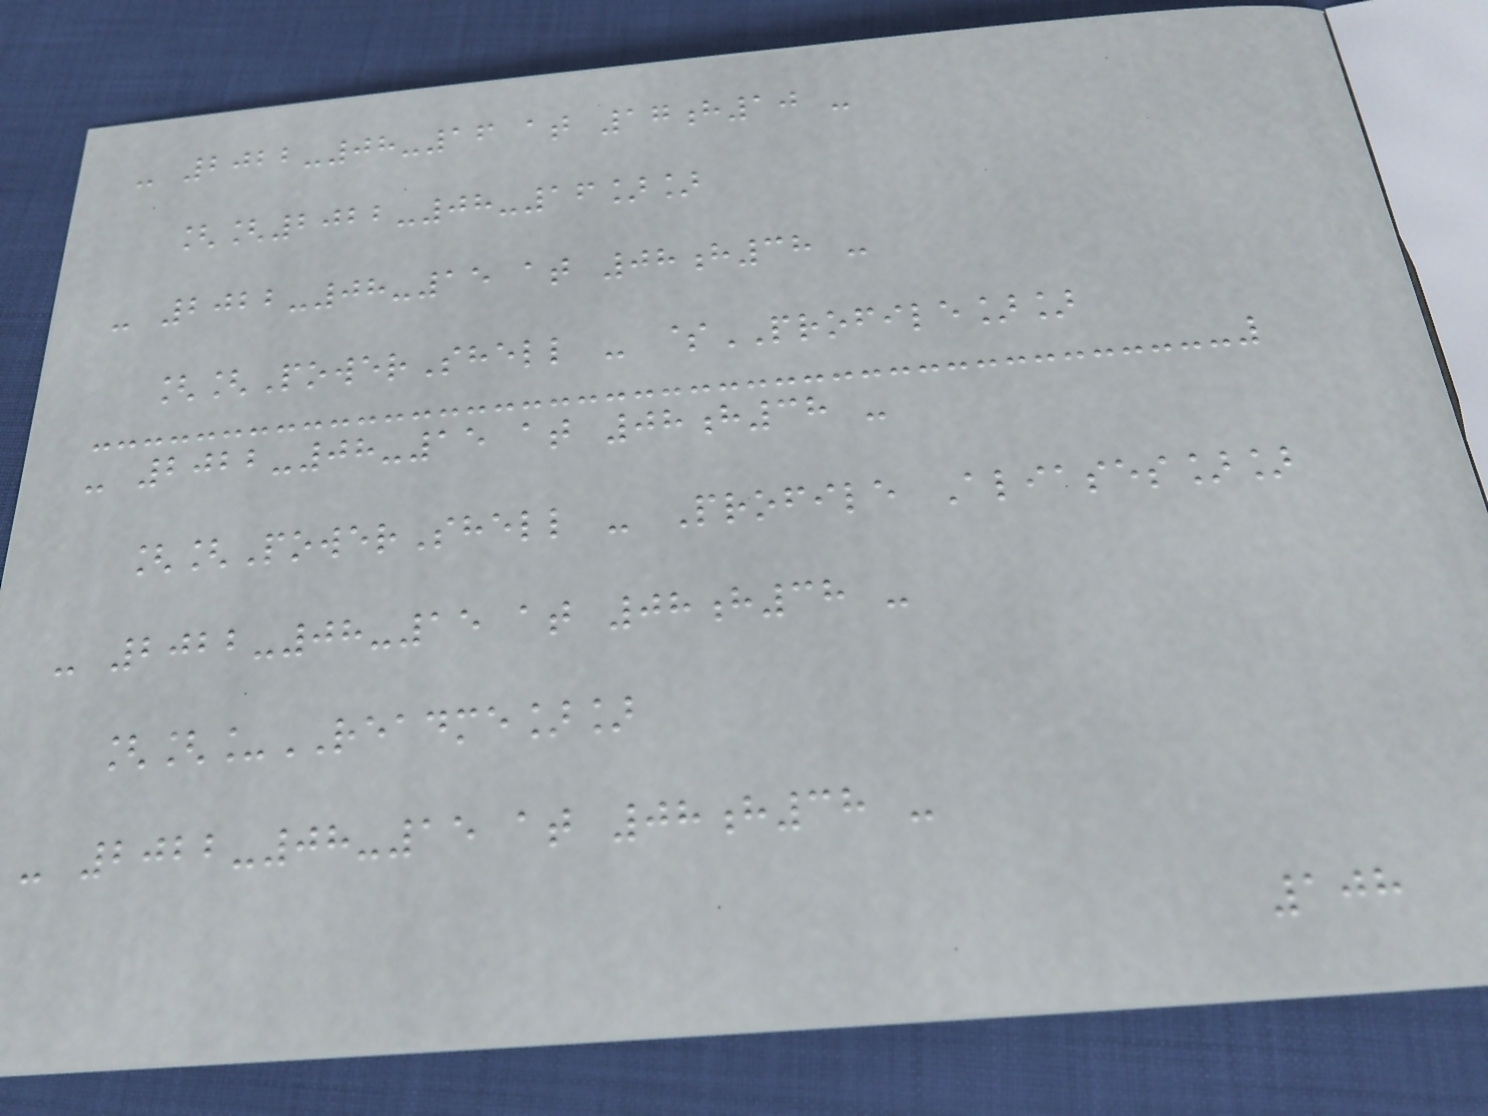- 2022-08-16 at 17h10 -
[[2022-08-16]]
- 2022-08-15 at 08h38 -
[[PowerShell - $PROFILE]]
- 2022-08-15 at 08h38 -
[[PowerShell - Profile Aliases]]
- 2022-08-15 at 08h38 -
[[_README]]
- 2022-08-15 at 08h38 -
108
